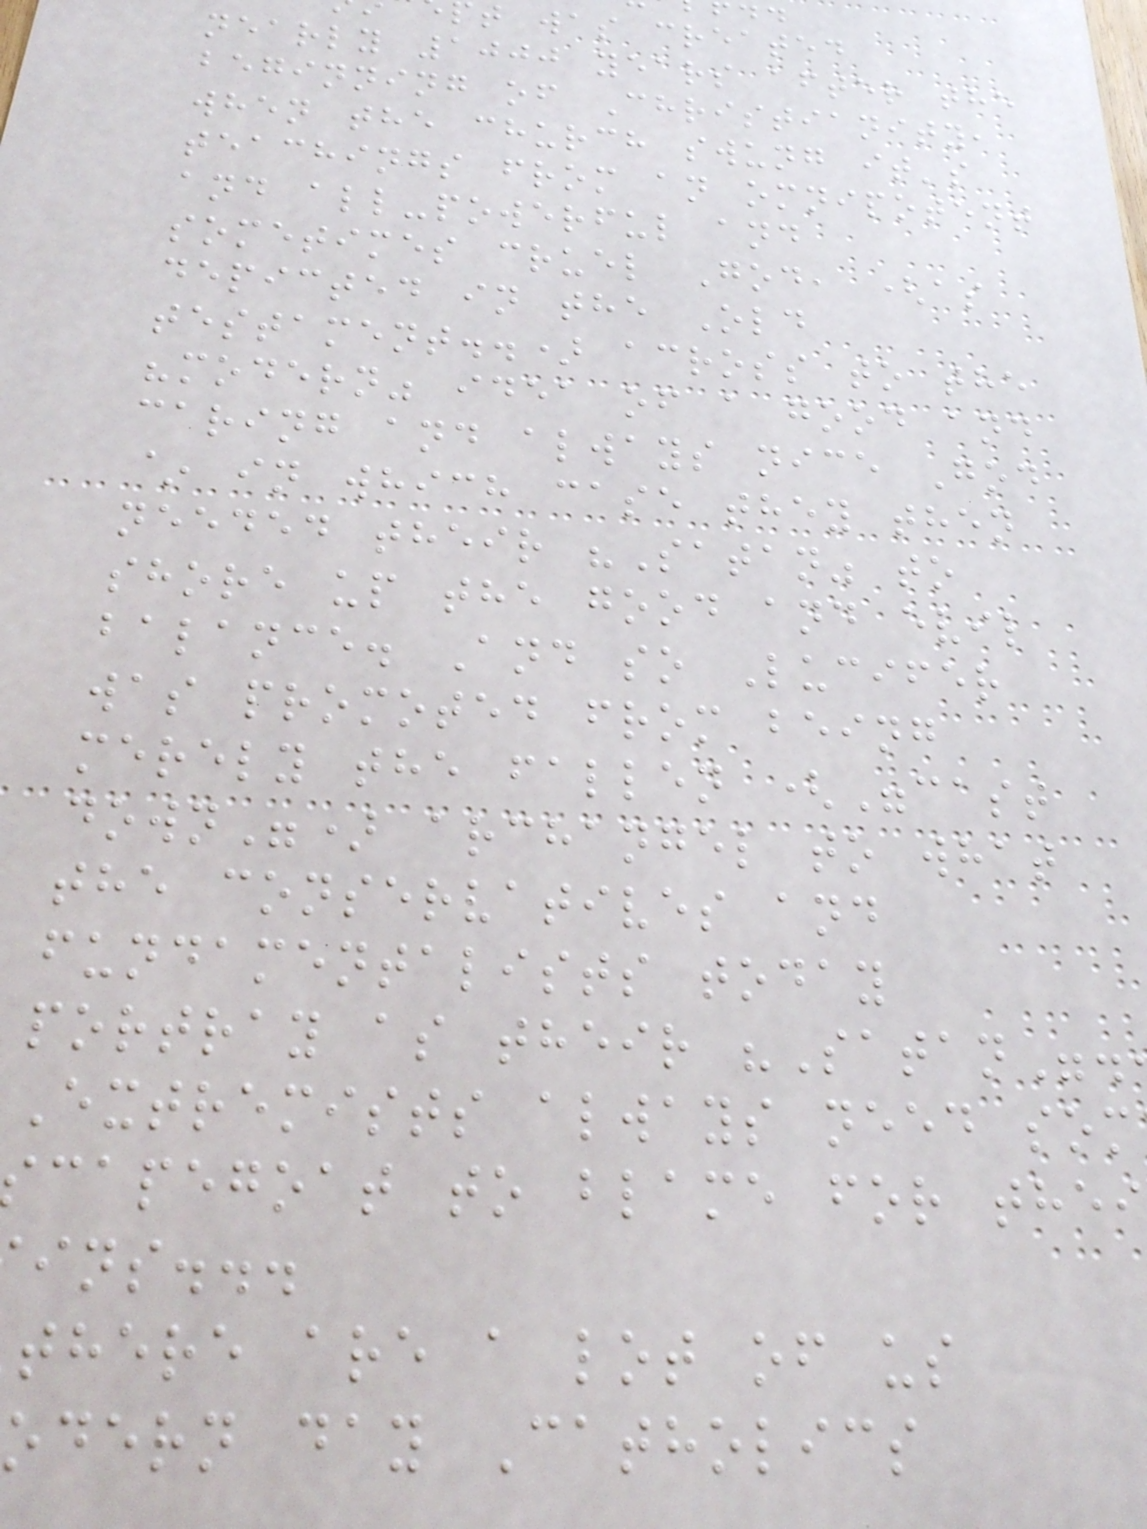t was created
nearly 1000 years after the
beginning of Christianity,
when the church swung it's
teachings from an omnipotent
and all-powerful and
sometimes cruel God, (as
depicted in the Old
testament..) across to the
"modern" idea of a good and
caring and always nice God
~ in which case they then
needed their "Satan" to
shore up the good and evil
balance. And so Lucifer
was promoted from being
merely the fallen ("cast
down") archangel to what
the conservatives and
fundamentalists today
portray as their "Satan".
Extremists always need som
capegoat to blame for thei
ins...
there are a lot of us
odern day Catholics
